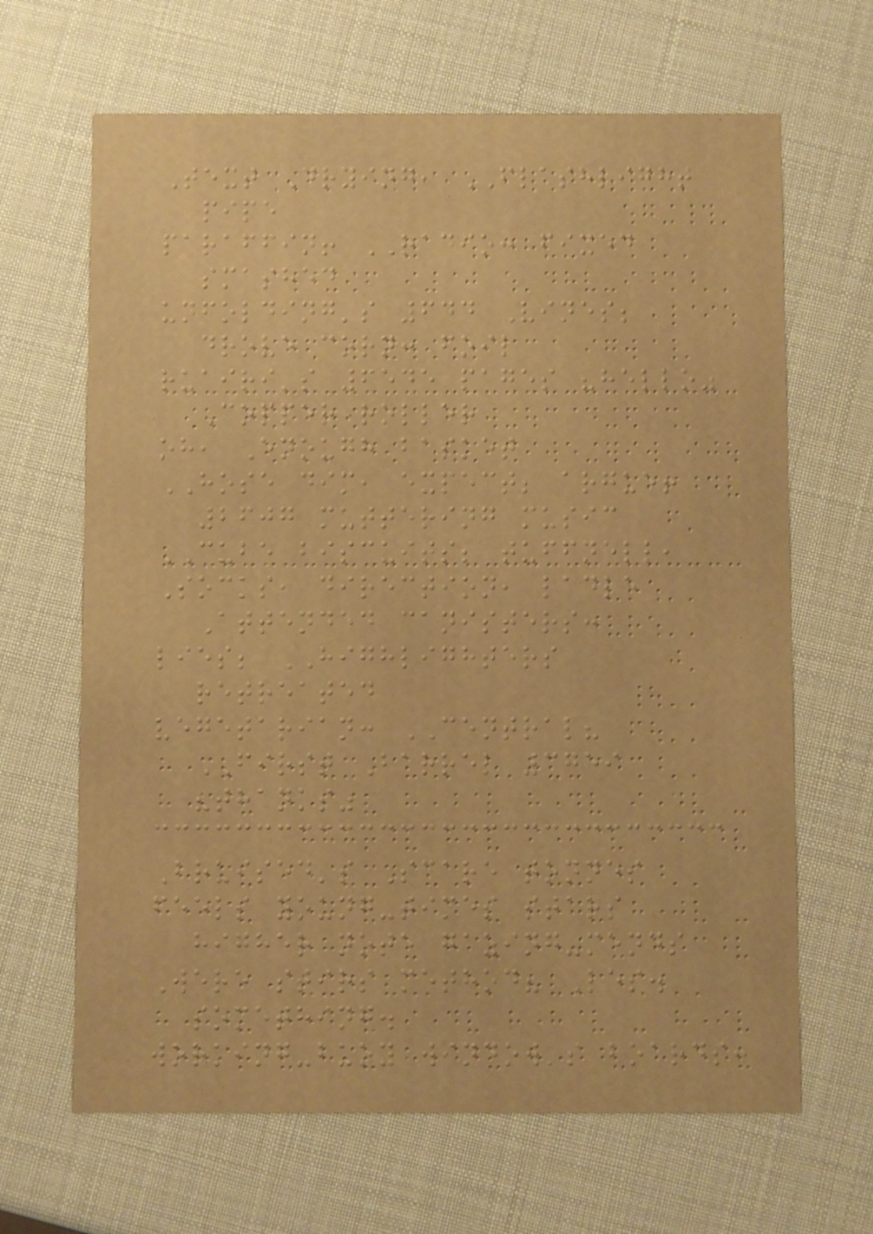Text Drying, FLASHLIGHT
pipe
paraffin! RADIO: fixed
smashed
unfolding's 644 Vines;
drove corn: foil
ruairi's 6545 pages "hello"
Copper roller
oh, Enough basket
HOSE dim, expect; argue!
2607 muttering music
CUBE biscuits; tuffnell,
Socks, direction, ladle
Attended canisters:
lies; HIGHLIGHTERS
retreated
vegetarian: CENTRAL?
FIRST Barrel 3759
"thanks"
Bruised's Scare tonnes
feels young-times stars
higher note gazing-mends
Were stirs method? Les.
something.
working-buoy window's boards:
